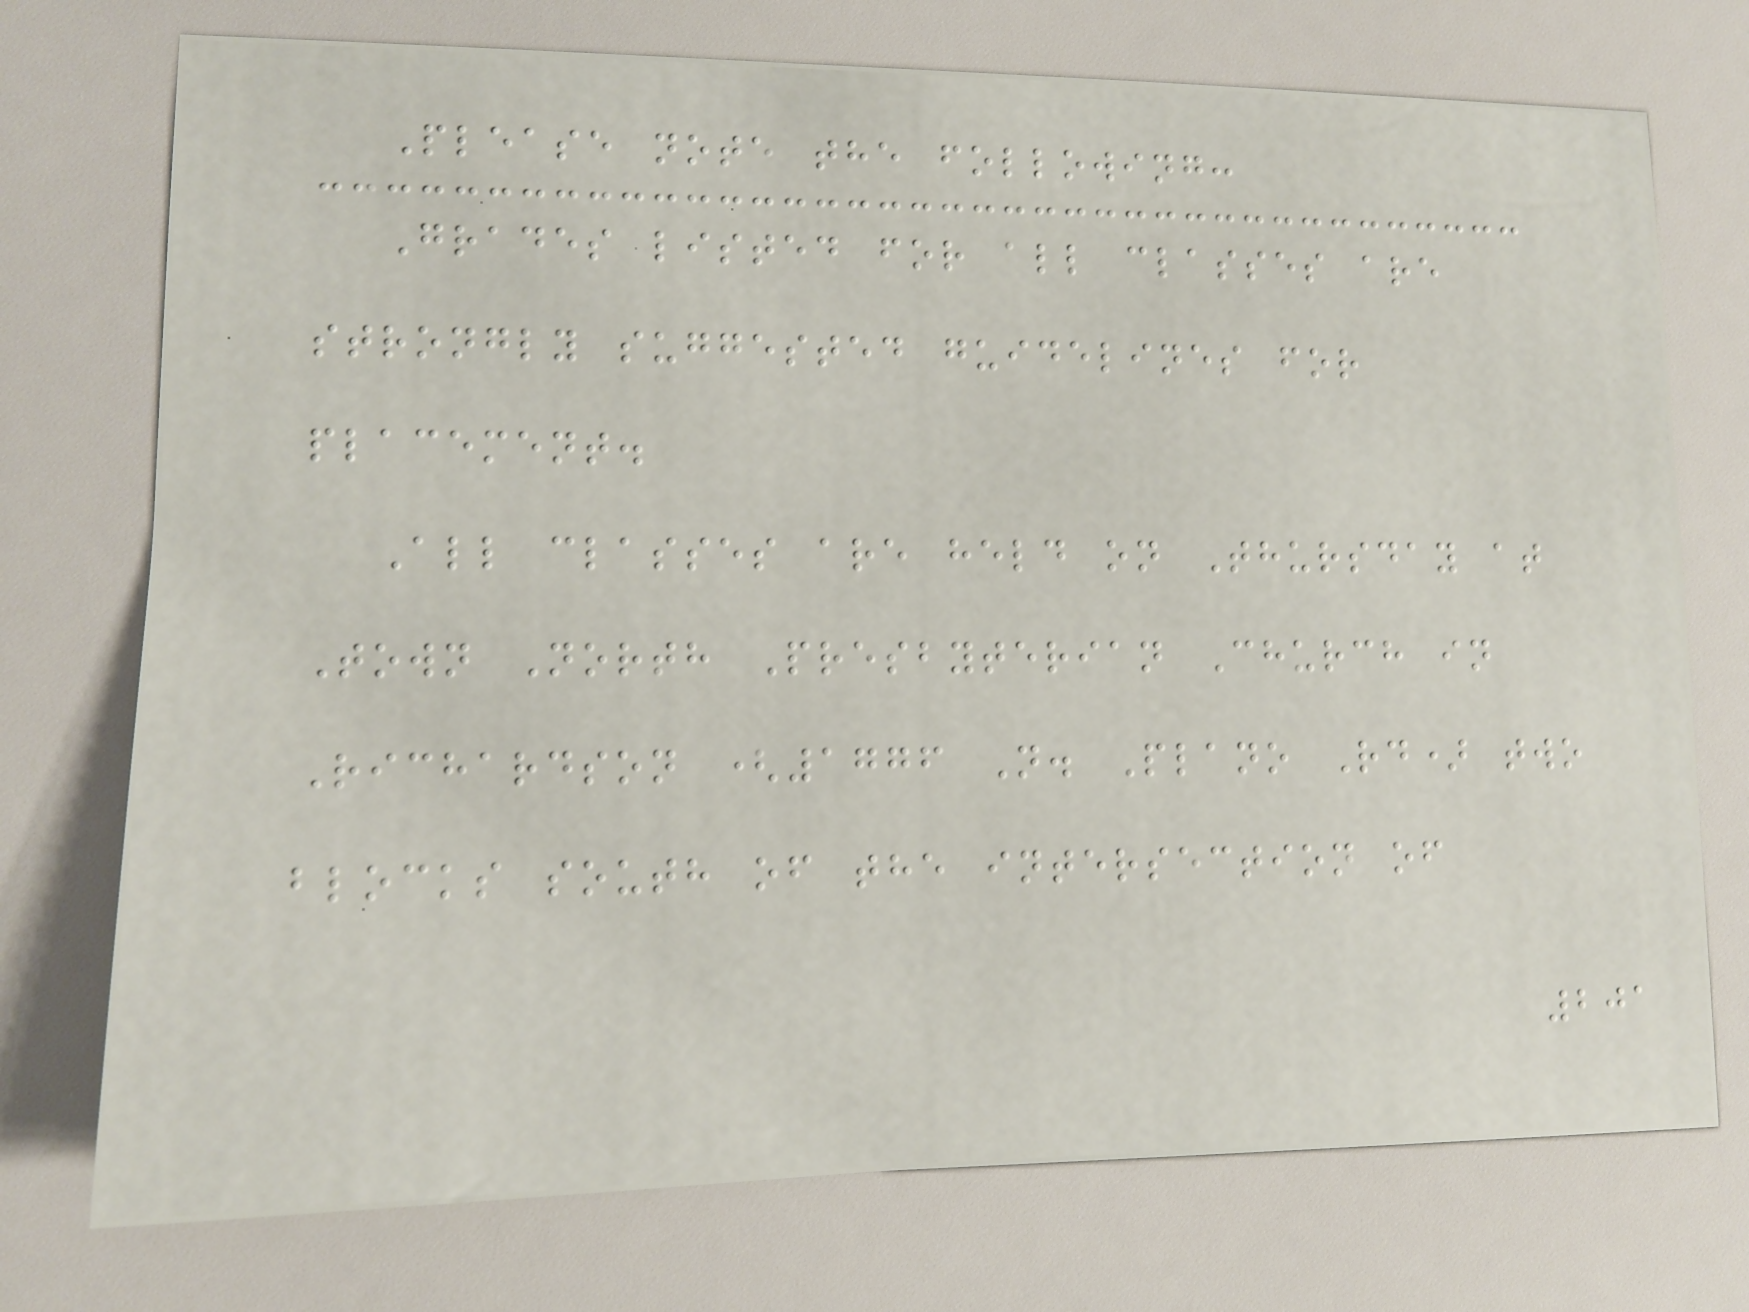Please note the following:
Grades listed for all classes are
strongly suggested guidelines for
placement.
All classes are held on Thursday at
Town North Presbyterian Church in
Richardson (1776 N. Plano Rd) two
blocks south of the intersection of
201
